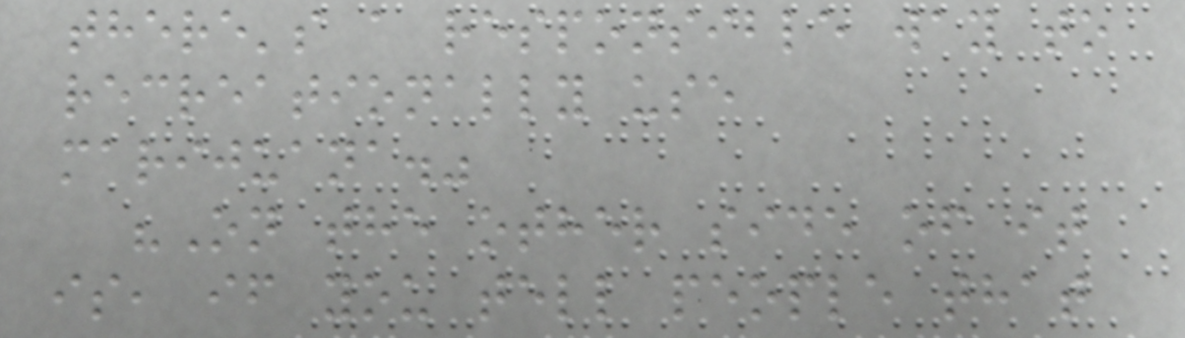there's a responsible way to
recreationally use
marijuana."
"On the other side of it
is, if you tell people that
